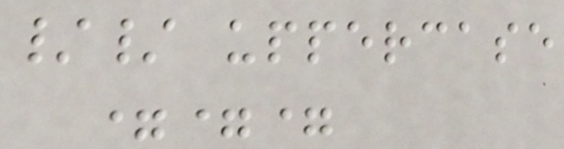// uppercase
===
